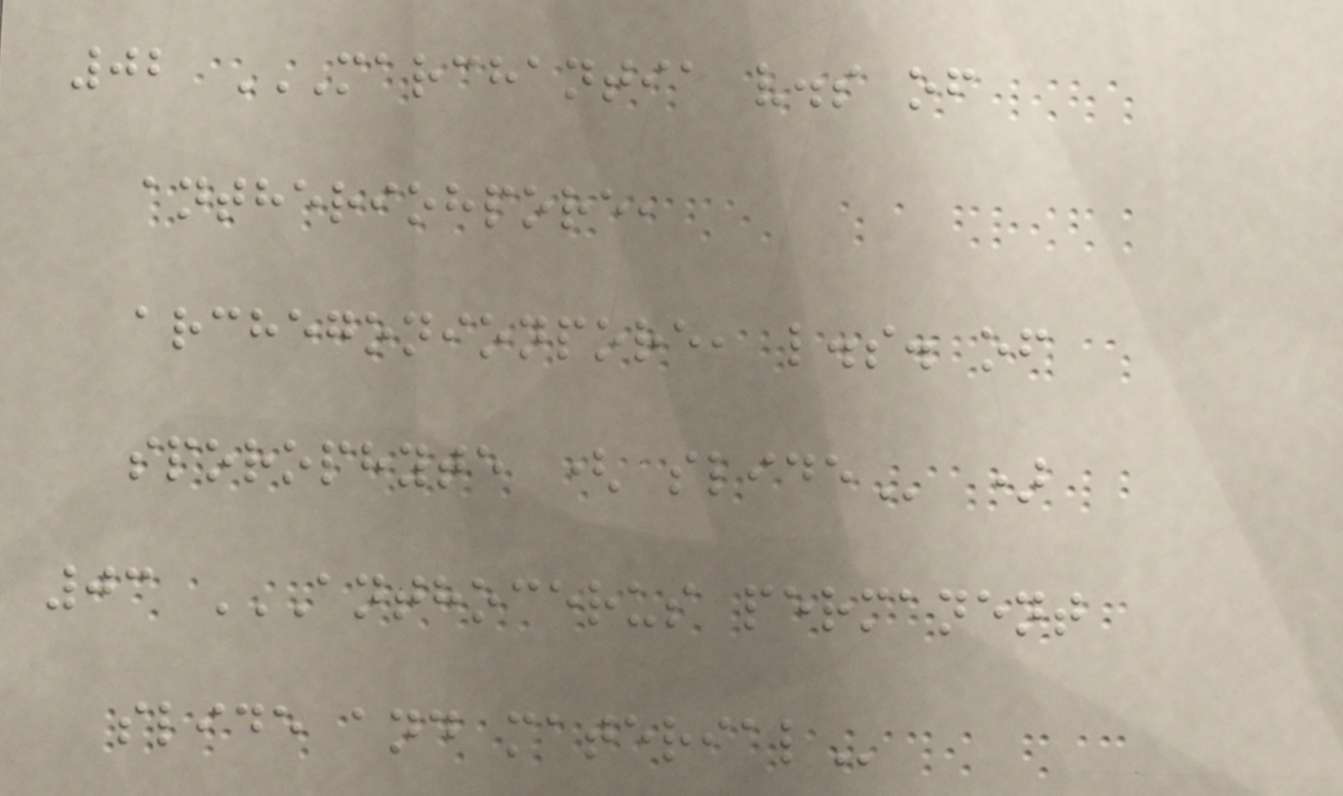02 MARCHANTIA V.S OF
ANTHERIOHPORE,
ARCHEGONIONPORE, L.S. OF
SPOROPHYTE ( SLIDE )
03 ANTHOCERUS PERMANENT
SLIDE AND MATERIAL
